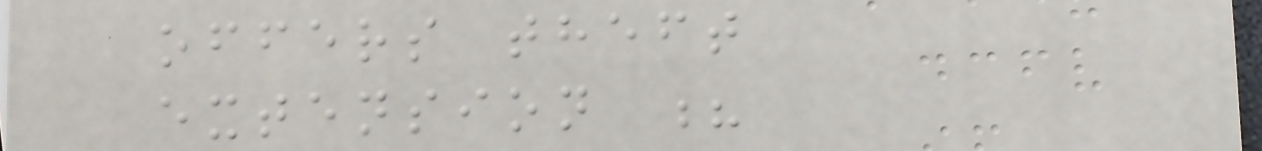offers theft
extension ?
